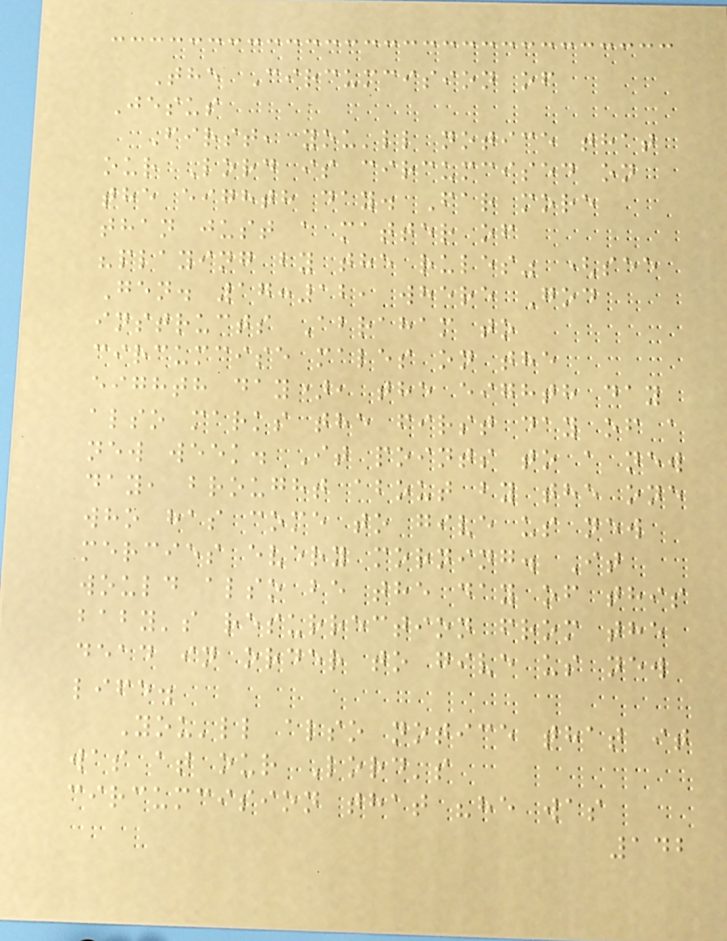The Circumcision of
Jesus
First, you'll notice that
our Lord is circumcised on
the eighth day. Far more
than just a matter of
"playing by the rules" (see
Gen. 17:12, where God
instructs Abraham to
circumcise males on the
eighth day), the eighth day
also marks the first day of a
new week. It points to a new
day, brought about by the one
who has come to give us new
mercies every morning. It
would also be the day of this
baby's resurrection from the
dead in order to give us new
life.
You'll also notice that it
was at our Lord's
circumcision that "he was
142
